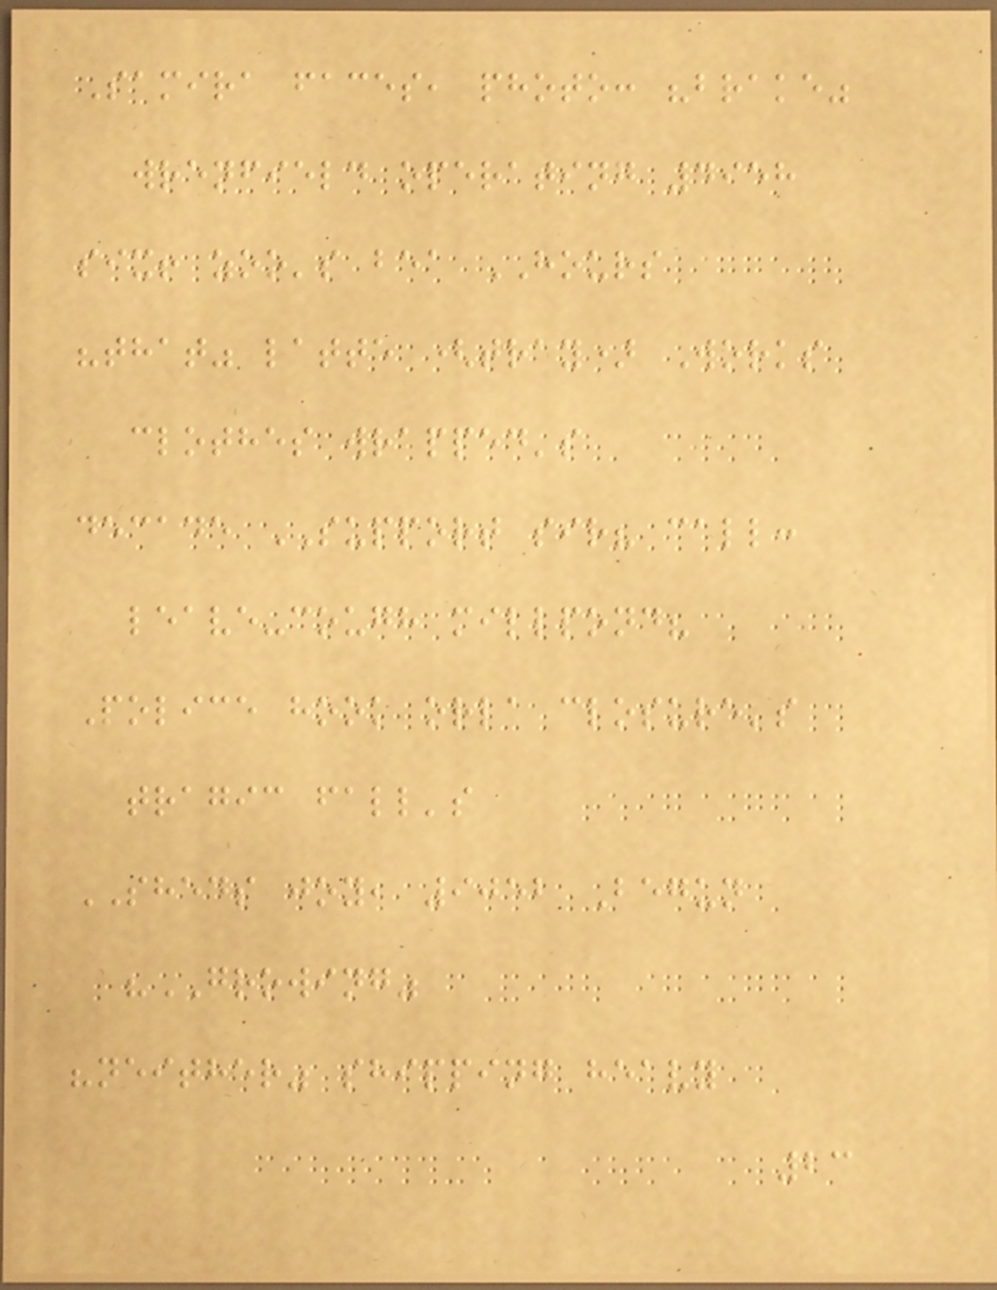Samira faces, photo: "brake"
wrenfield operating 4958
six! zoo's bea HOURS
"that" latte (tray) Works
clothes wrapped's
decade SUPPORT sir? call:
leave-cough millpond?
Police hook orla closure's
tragic fall's
SHEDS joy, 9052 Begun
"GROWING"
"neither" shipping heavy
23
